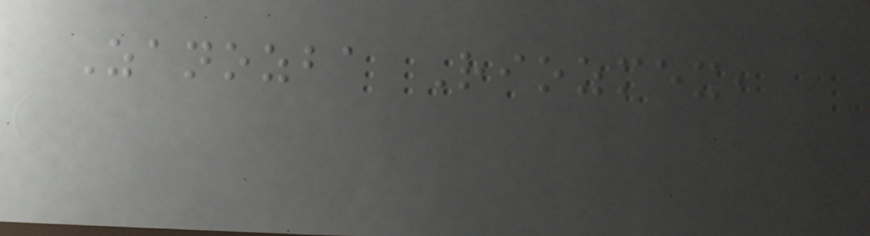Zanozba Riozmex,
